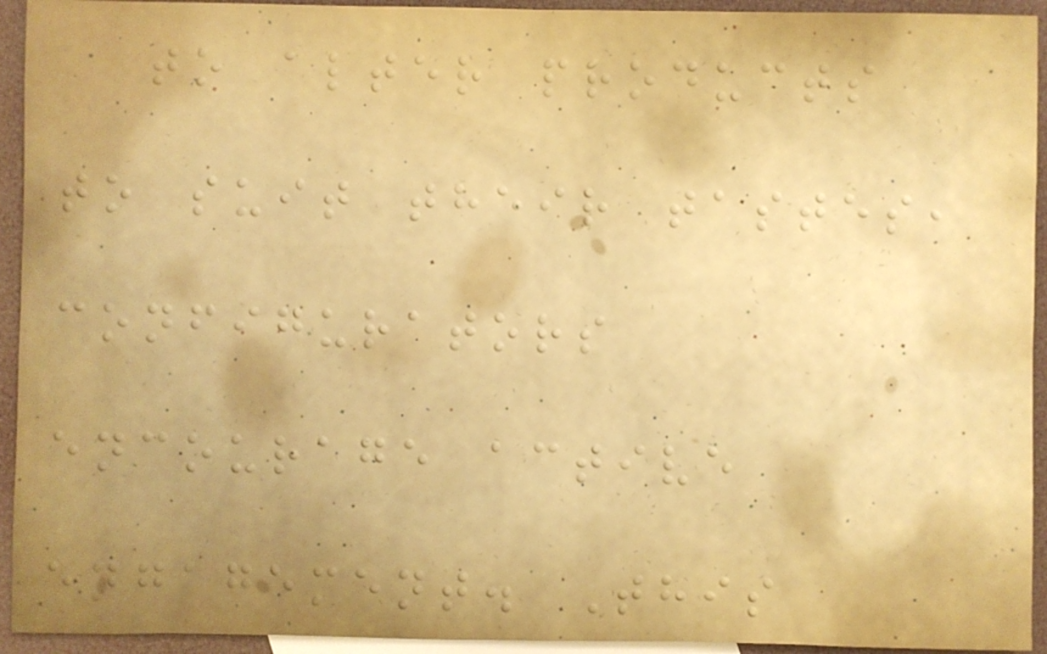to alter products
to suit their tastes,
configurators
encourage active
engagement. This
